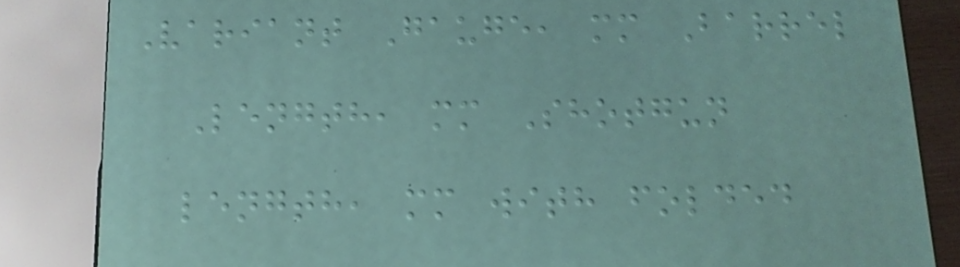Variant Gauge, mm Barrel
Length, mm Shotgun
length, mm with folded
